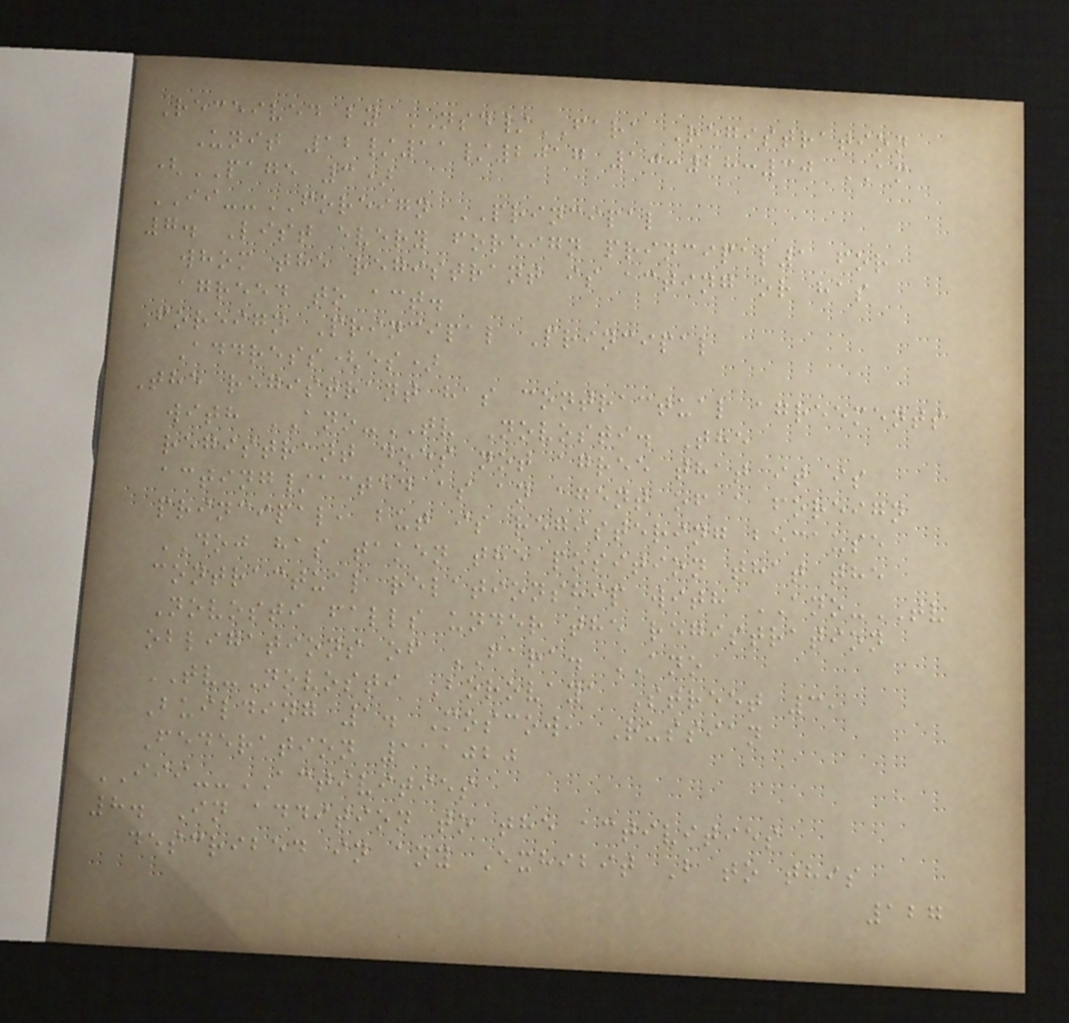Received by NSD/FARA Registration
Unit 12/11/2017 10:28:30 AM
(PAGE 3)
II--FOREIGN PRINCIPAL
7. List every foreign principal1 for
whom the registrant is acting or has
agreed to act.
Foreign Principal Principal
Address(es)
The registrant has contractual agreements
with ANO-TV Novosti. The
registrant does not agree that it is
acting/acted as an agent of a foreign
principal, but is registering because
DOJ has taken the position that the
contractual relationship with ANO-TV
Novosti falls under the registration
obligations of FARA. ANO
TV-Novosti Borovaya Street 3,
Building 1. Moscow, Russian
Federation 111020
III--ACTIVITIES
8. In addition to the activities
described in any Exhibit B to this
127
